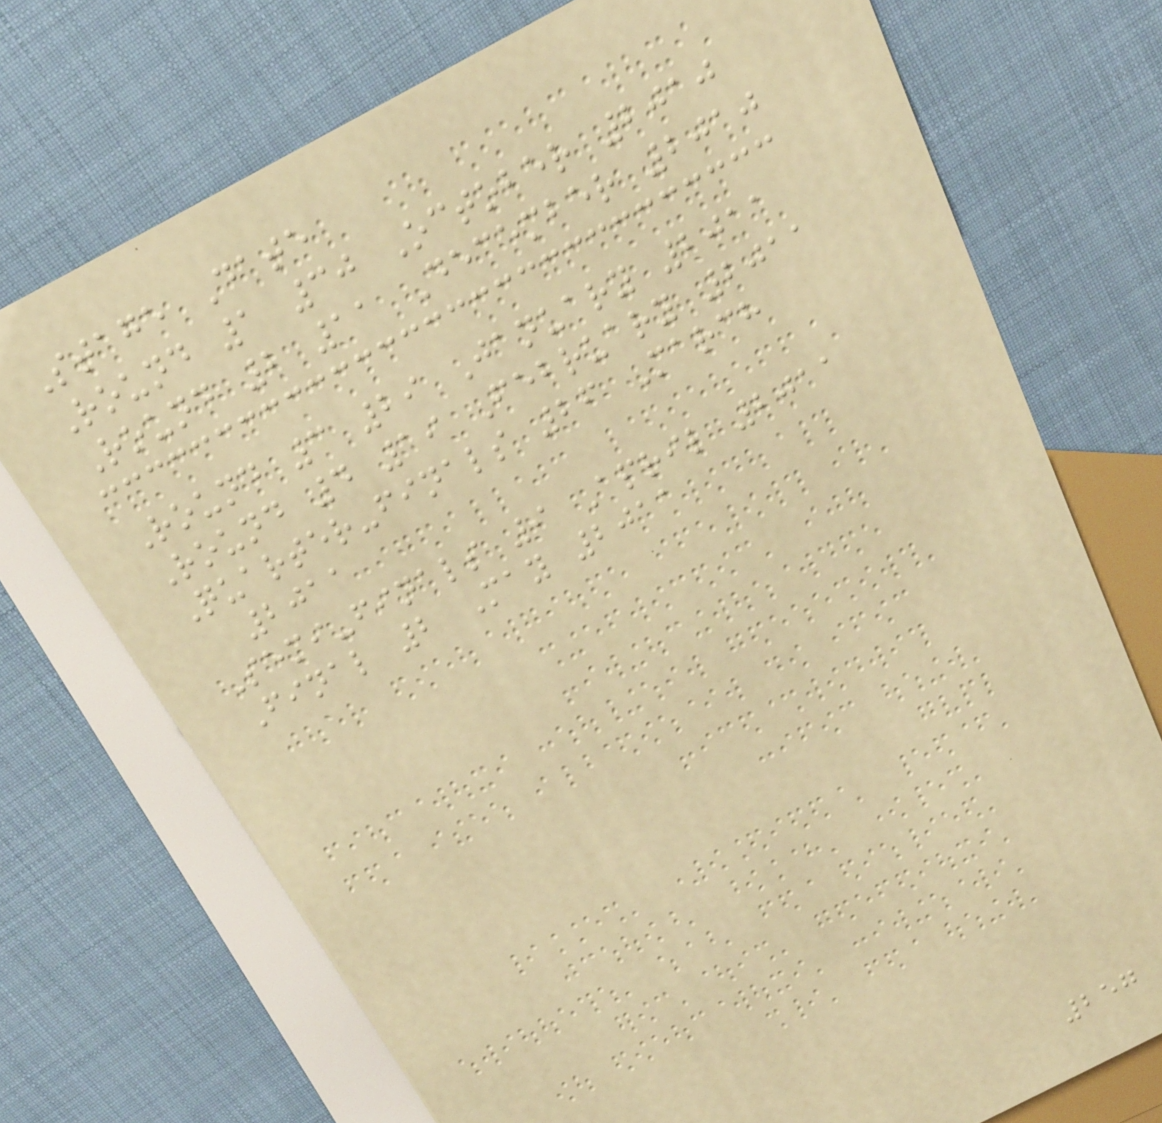Stage Date
Round 1 30 October 2010
Round 2 11 December 2010
Round 3 29 January 2011
Round 4 19 February 2011
Quarter-finals 26 March
2011
Semi-finals 9 April 2011
Final 2 May 2011
257
